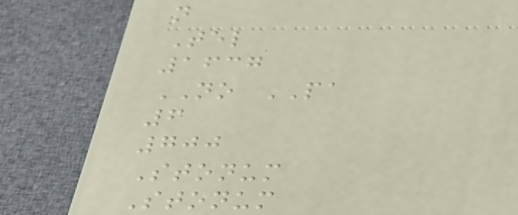n
Tel
1637
NO PA
6
700
Stonum
Stonum
